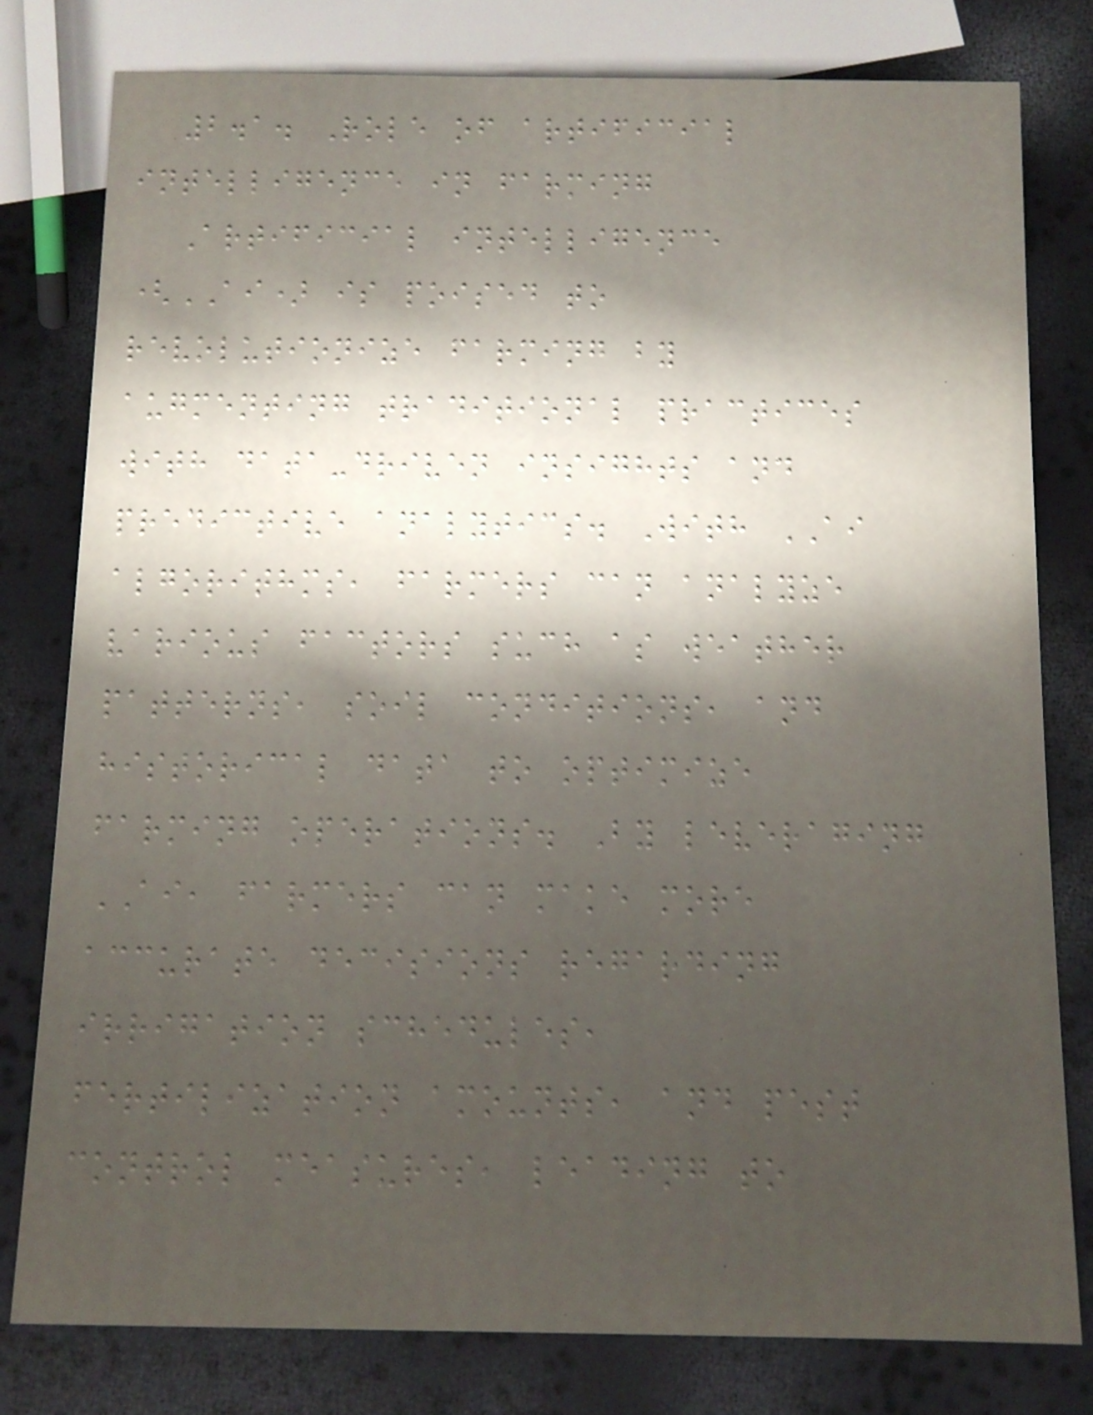2.1. Role of artificial
intelligence in farming
Artificial intelligence
(AI) is poised to
revolutionize farming by
augmenting traditional practices
with data-driven insights and
predictive analytics. With AI
algorithms, farmers can analyze
various factors such as weather
patterns, soil conditions, and
historical data to optimize
farming operations. By leveraging
AI, farmers can make more
accurate decisions regarding
irrigation schedules,
fertilization amounts, and pest
control measures, leading to
